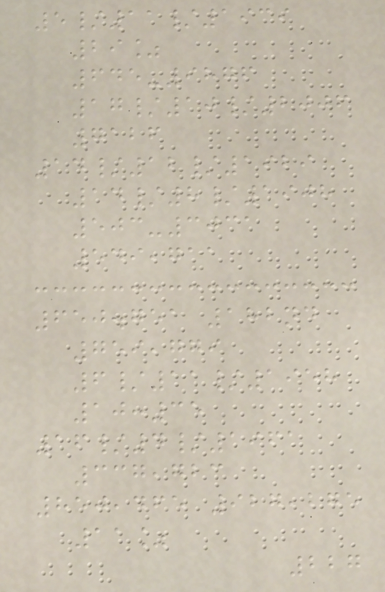5/11/1939
29%
645-9876
17/10/2006
7126
14/12/1929
14/8/1908
503-3031
549,711
650.751 182nd
759,779
6/11/1958
10:35
16/4/1961
337,723
850,465 927,275
11%
227
